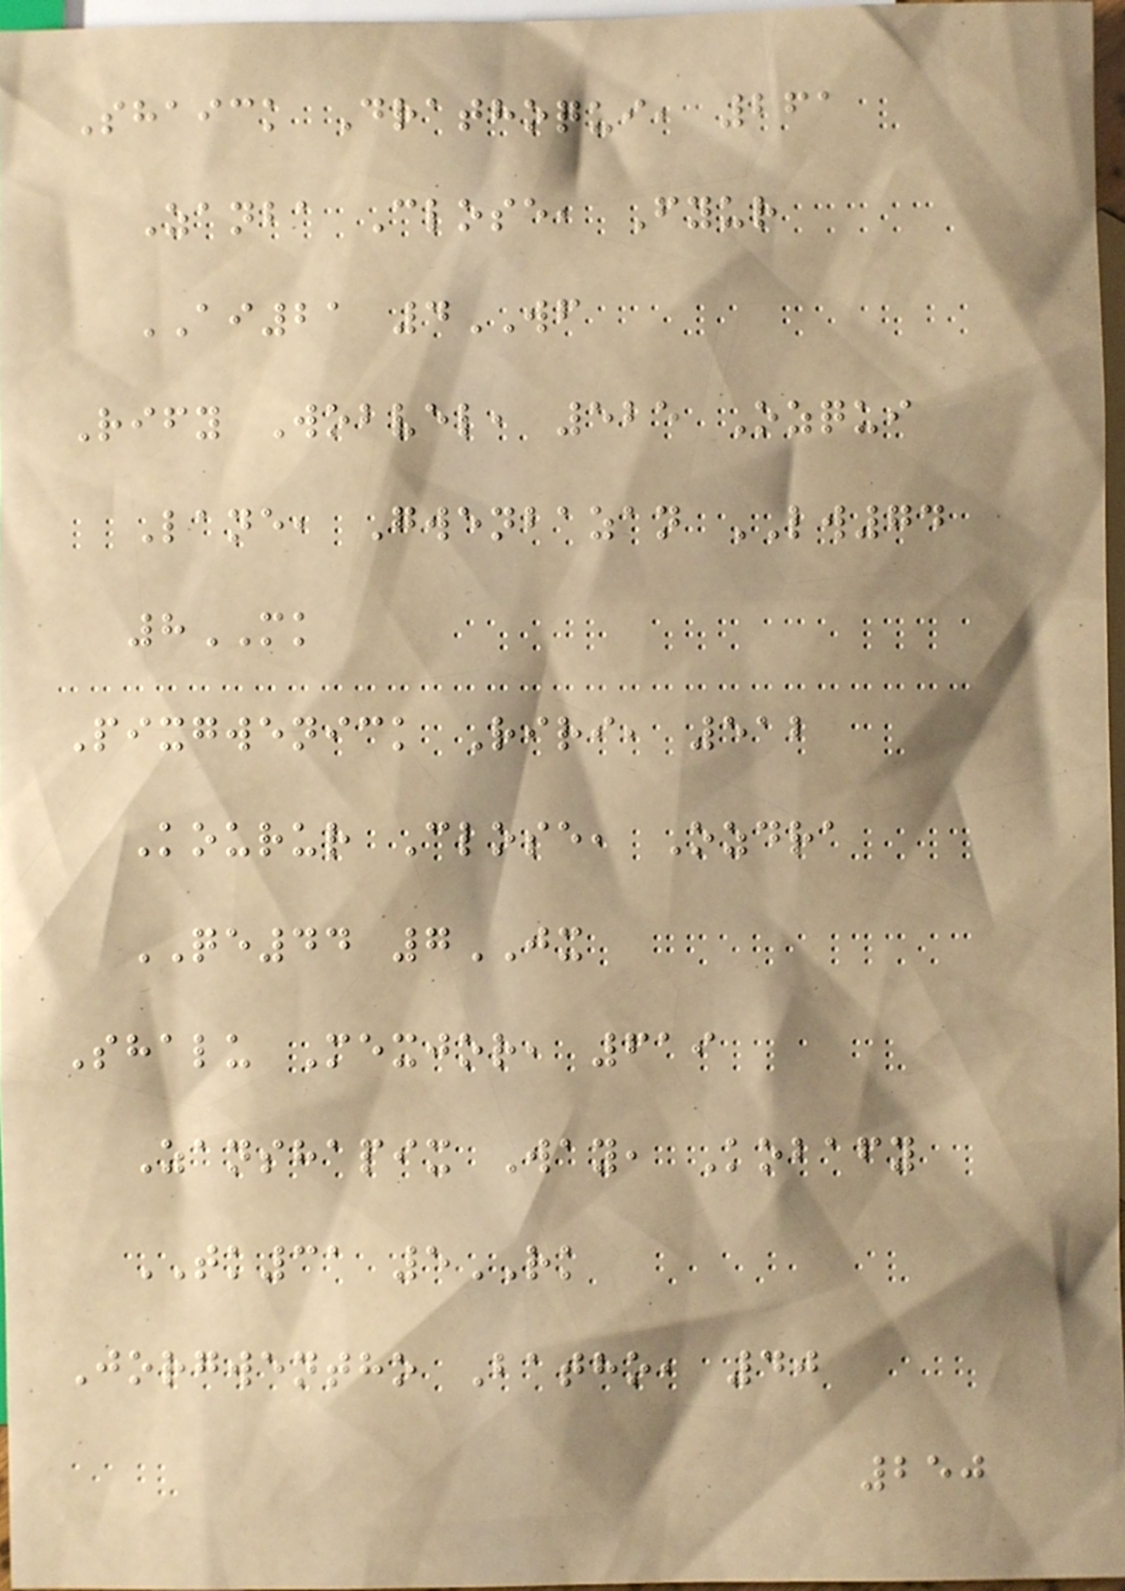Shaick Drathoqui, 261
Zanba Close, Fyur
AI21 4WF
Rify Wobvel, 525 Ozqui
Lane, Gwenbazan LW74
8MK
Pixgwenick Riri, 512
Kourur Close, Ozdra
QE44 7JX
Shalu Mexjor, 619
Zanshapix Way, Kobafy
TK31 5RK
Jorgwentho Batho, 40
250
